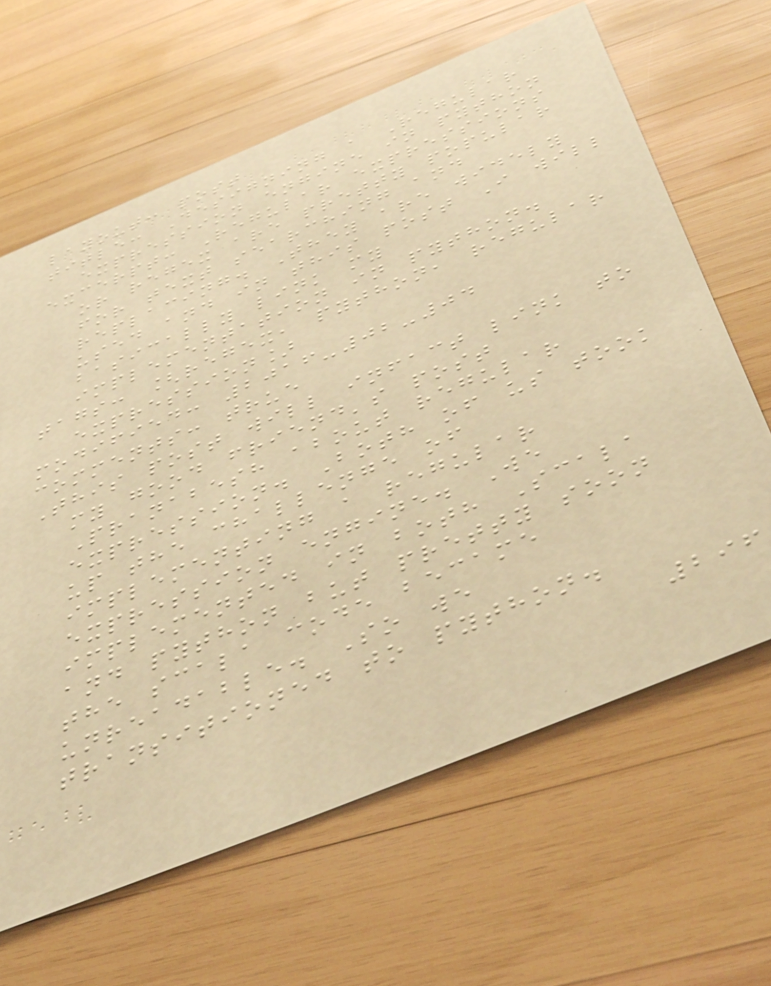layout: post
title: Designing a Regular
expression engine in python
excerpt: Regular expressions
or regex are pretty popular
for text searching and
replacing. They are widely
used and in this post I will
basically link my
implementation in python.
tags: [regex, python, regular
expression]
modified: 2016-02-04
comments: true
This post will infact link to
my good friend's post
Pranabesh about regular
expression. Both of us took
up the challenge of
implementing a regular
expression engine. We
implemented in both Scala
and python but pretty soon
the scala code became
unreadable. So we
transitioned to python.
296
